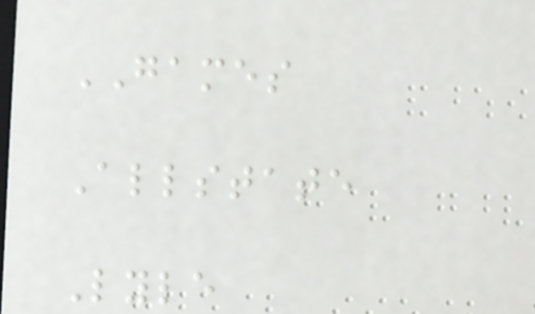GAMES
Allstate
Lyle
